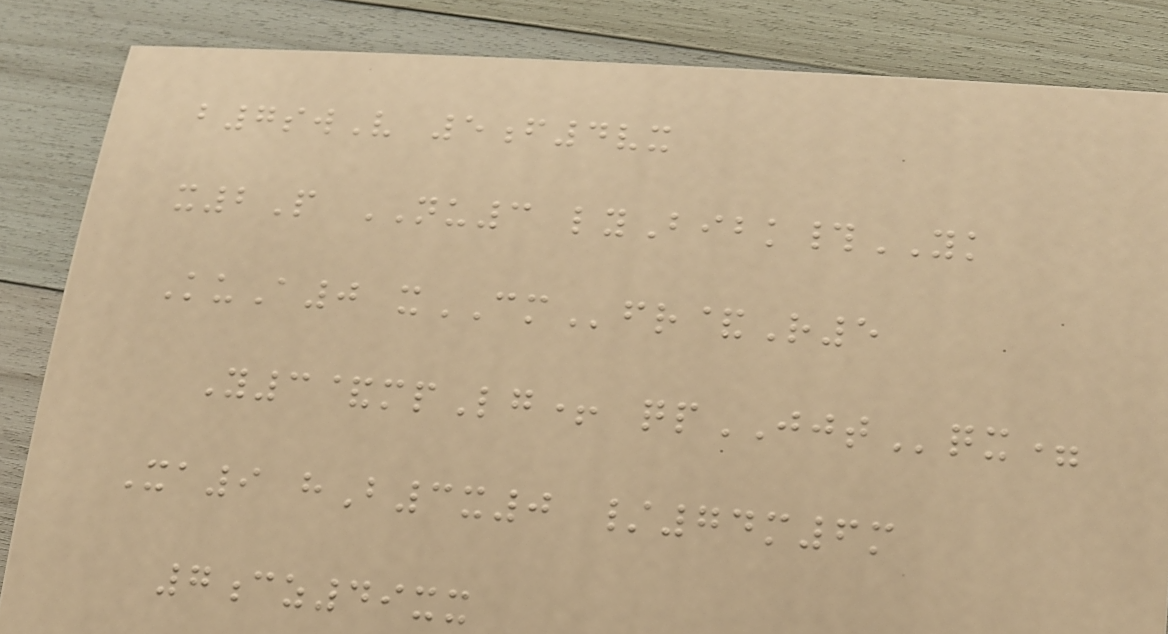b7swV 5f4vx
x2P NU3 lyBibk#YK
KuA0 xCMfr&R5
Y3&mpLg+ qpJJTqx=
Xa9 hB3x0 /74m6m
7cz49xx
